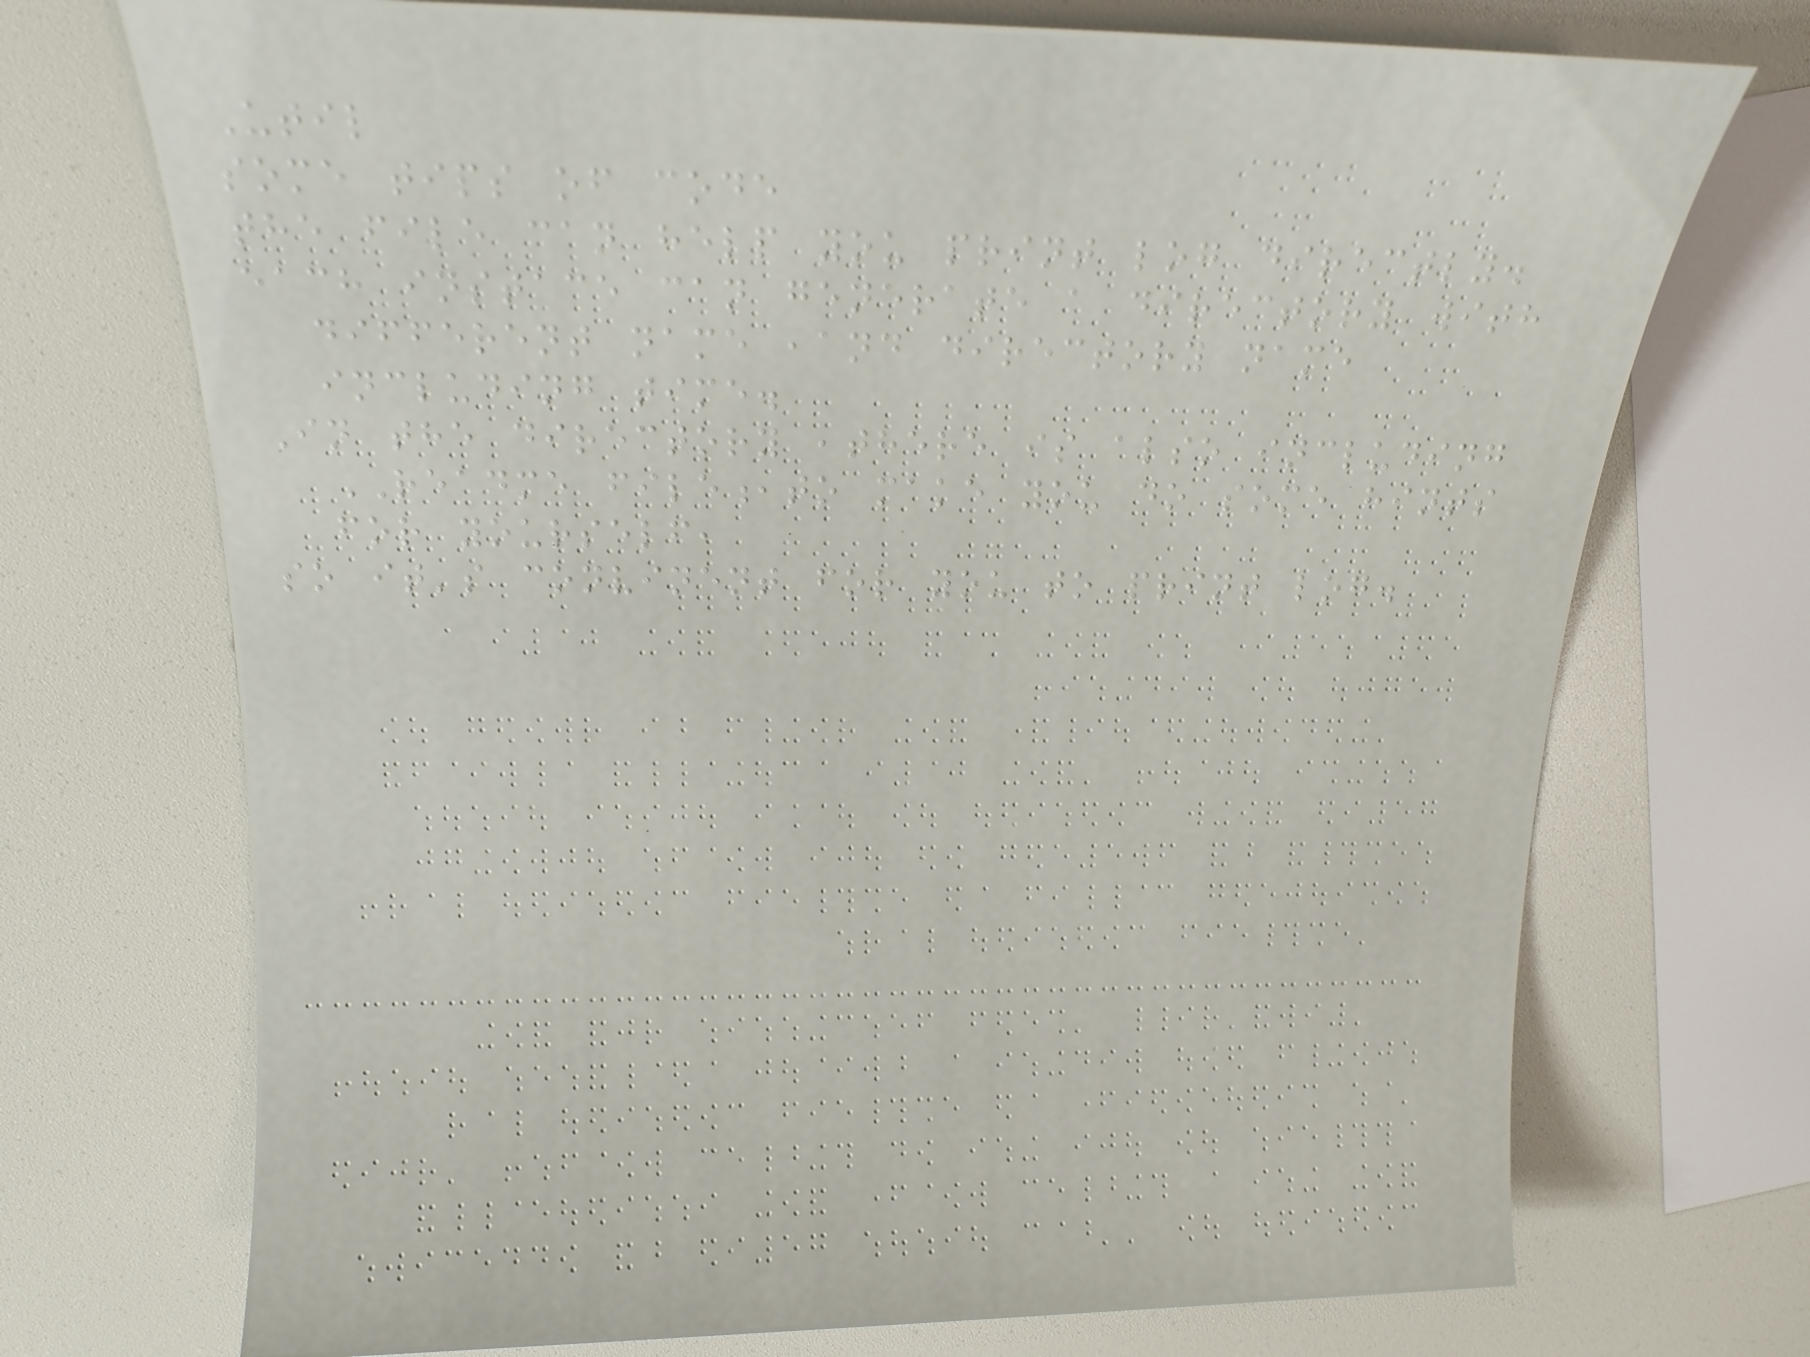Util
some tips of code
the file can help you print log directly.
each instace can generate a directory with
different name ,and directory name
including time.
In the directory ,there is also including
README file,to make you do some hints
for yourself,
so it's convinent for you to print log.
